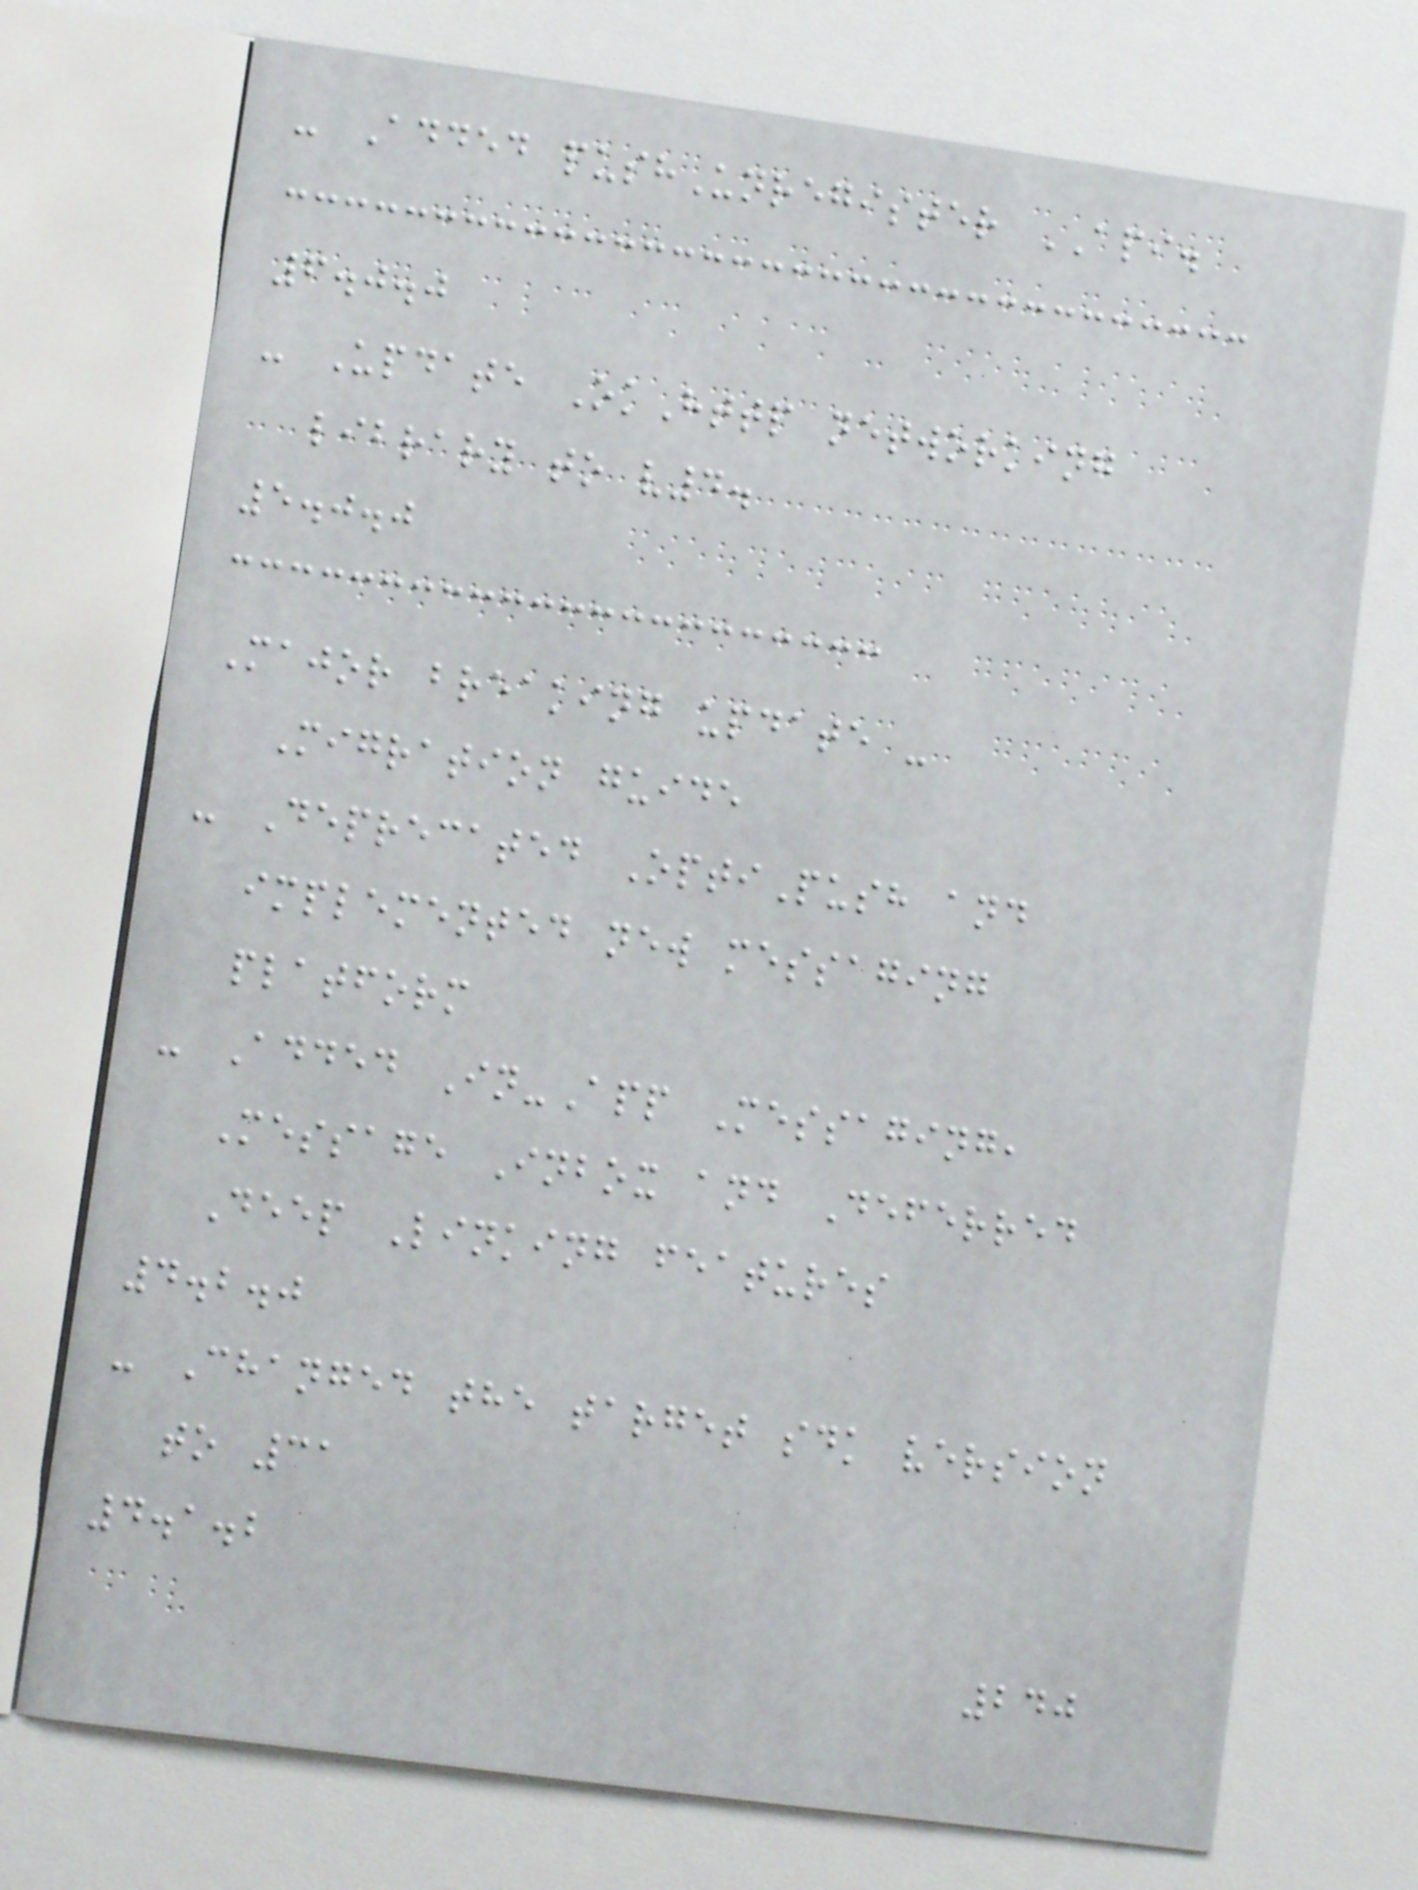- Added pushUnregister API.
6.0.0
- Update OkHttp networking
library to v4.
5.0.0
Major breaking update -
Migration guide
- Deprecated OptiPush and
implemented new messaging
platform
- Added In-App Messaging,
Message Inbox and Deferred
Deep Linking features
4.2.0
- Changed the target sdk version
to 31
4.1.2
240
